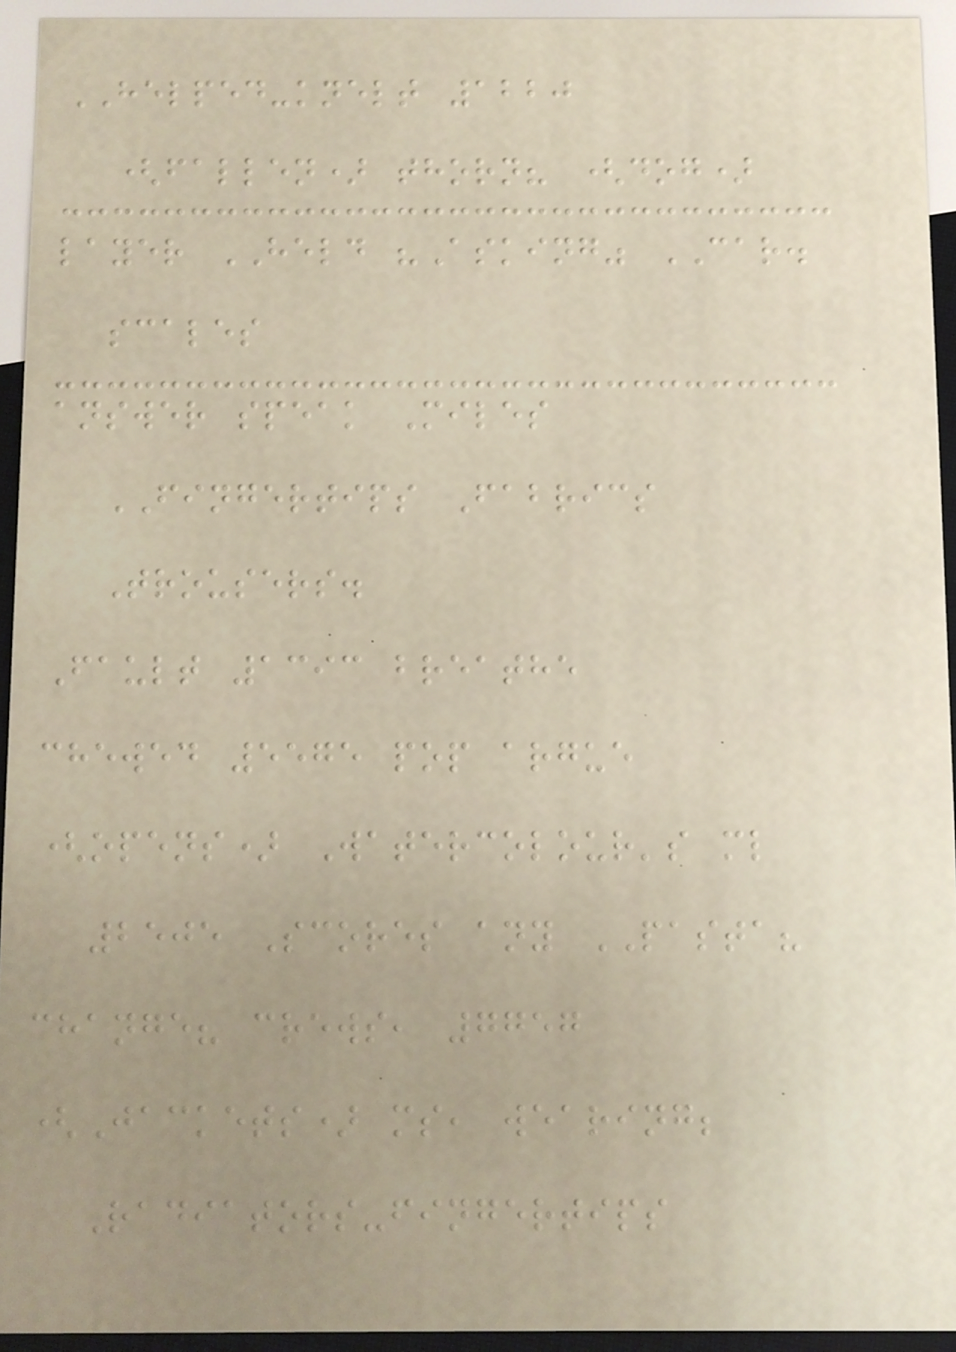HELPED-knelt 1220
(fallen) thorn? (dog)
layer HELD "Asking" CAR.
scales
answer speak Miles
FINGERTIPS Fabrics
Trousers.
Fault 1393 breathe
chewed 5575 pop argue
(opens) Watercolour's ml
2505 Scores any PASTA?
change? crews, 7757
(Jackets) ms, wearing;
Radiators-fingertips
